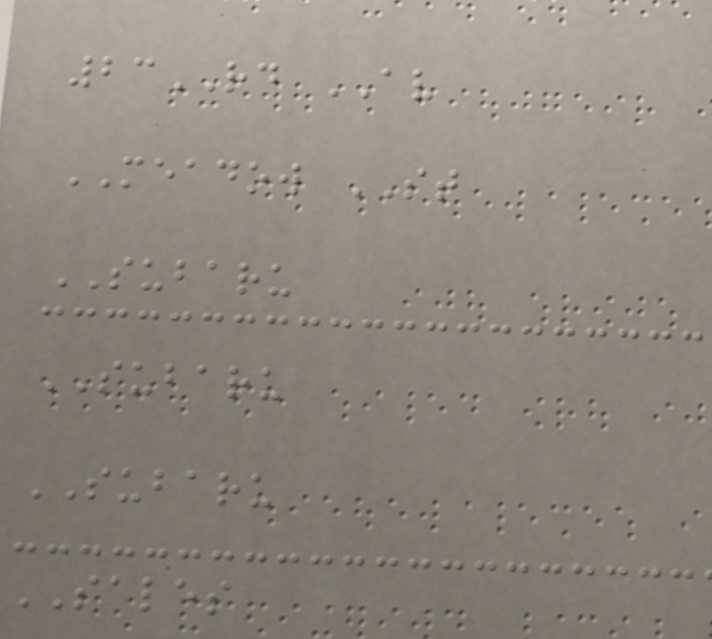23RD AV
MEADOW ST
SUBARU
SUBARU
SUBARU
SALES
